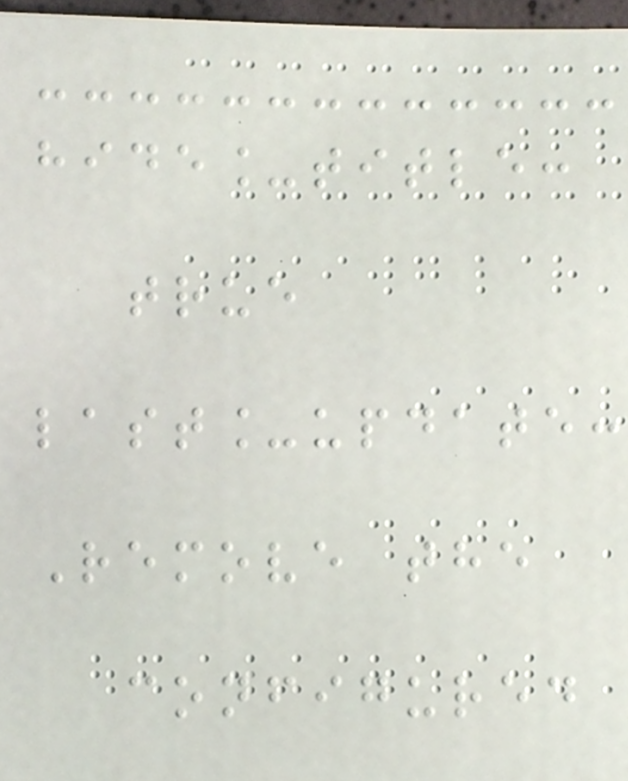hide_title:
true
last_update:
Remove the
configured
